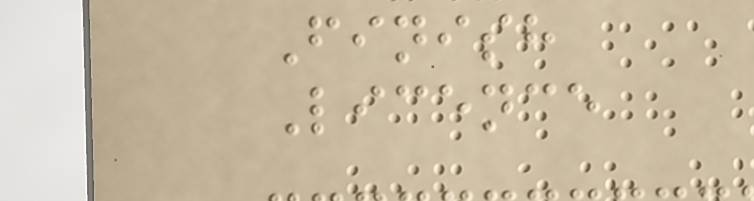Finish
Licence
